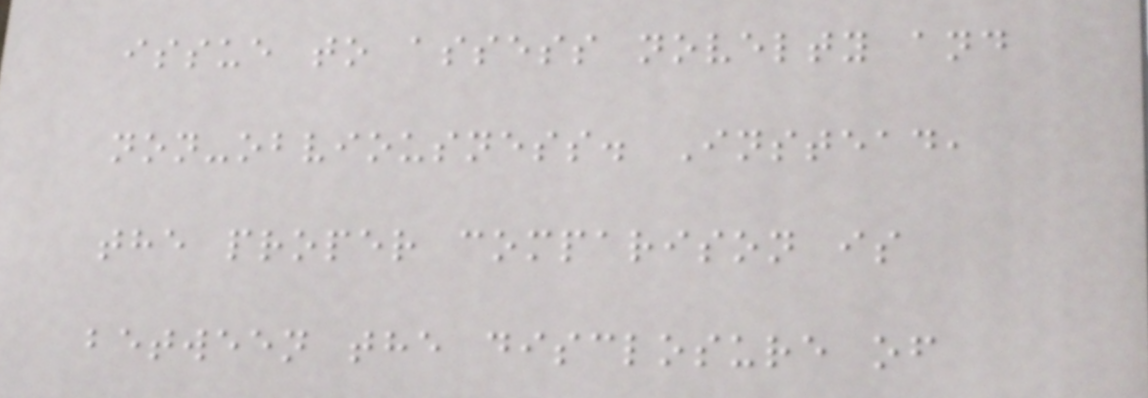issue to assess novelty and
non-obviousness. Instead,
the proper comparison is
between the disclosure of
